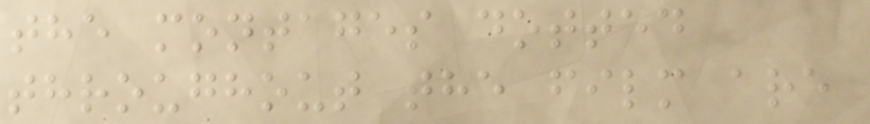the montages dotted
throughout the film are
